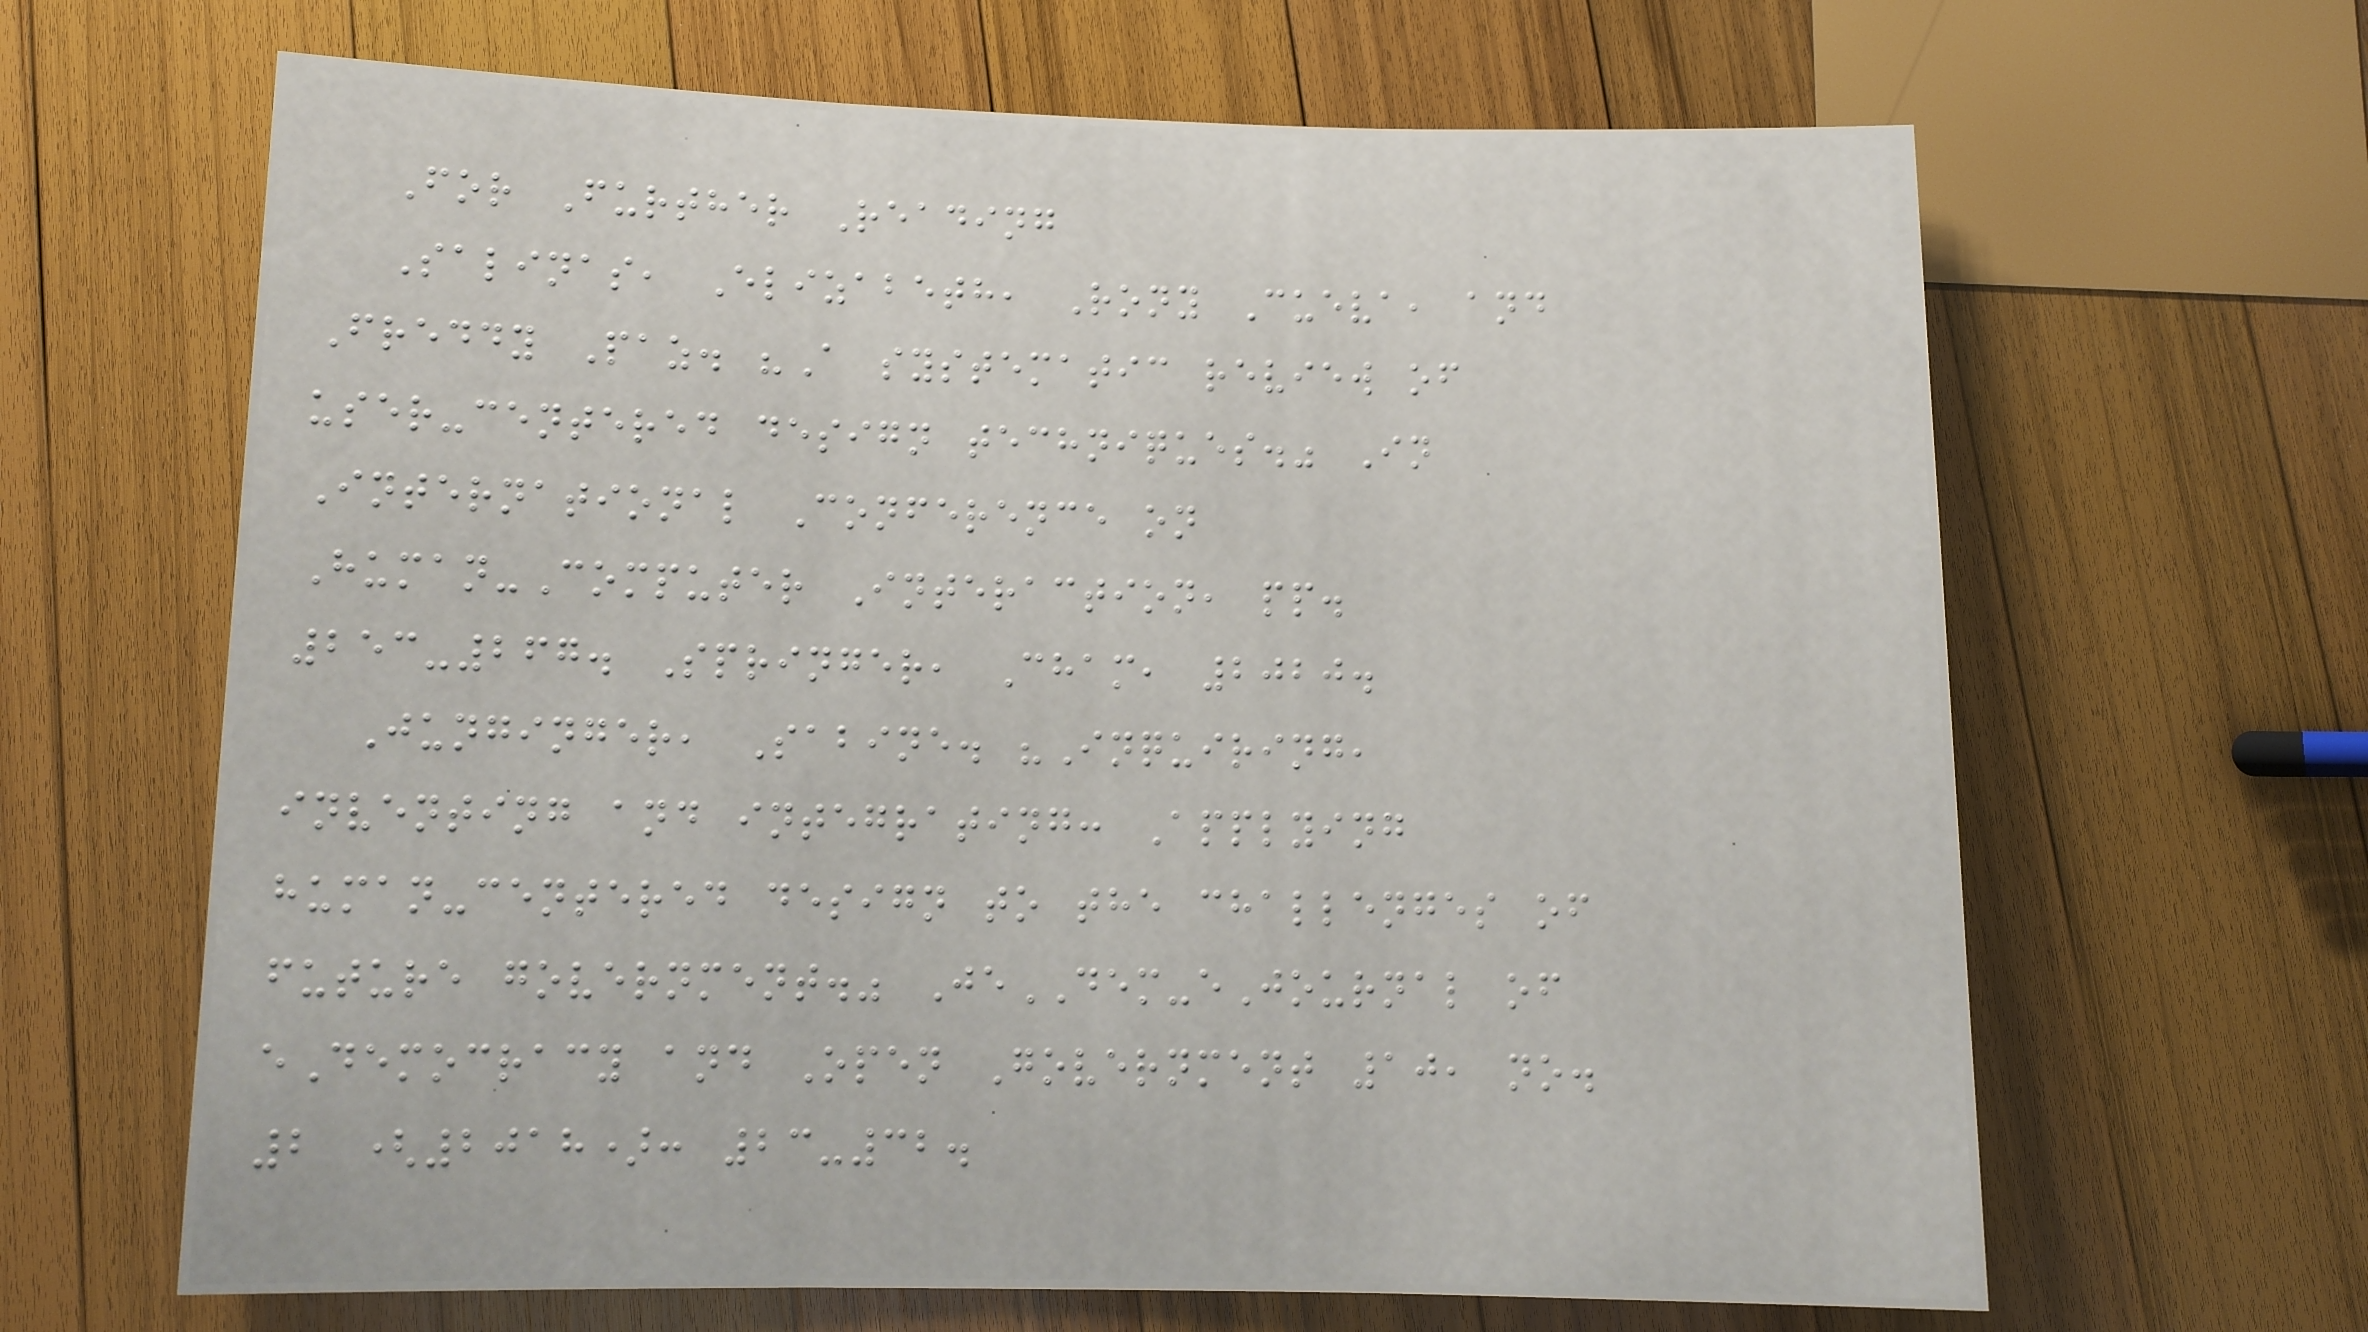For Further Reading
Salinas, Elizabeth, Rony Cueva, and
Freddy Paz. "A systematic review of
user-centered design techniques." In
International Conference on
Human-Computer Interaction, pp.
253-267. Springer, Cham, 2020.
Junginger, Sabine. "Inquiring,
inventing and integrating: Applying
human-centered design to the challenges of
future government." JeDEM-eJournal of
eDemocracy and Open Government 10, no.
2 (2018): 23-32.
